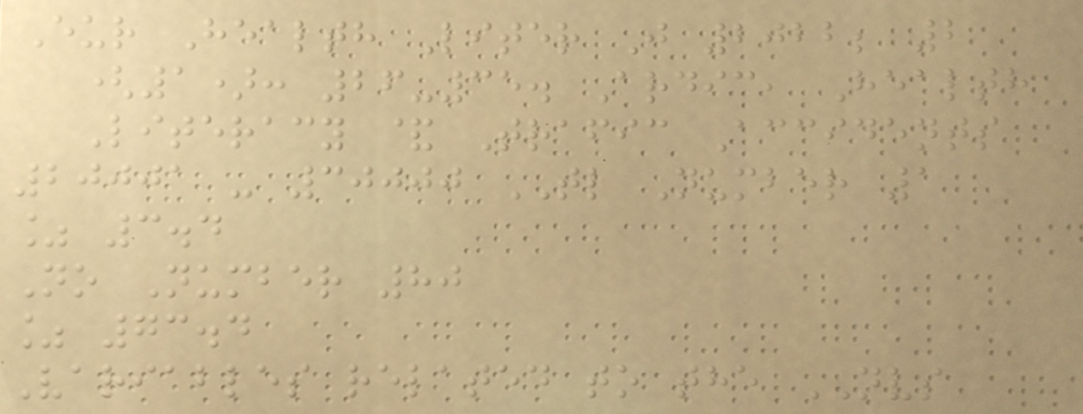Eur Health Liter J 2022; 2
(1): 26-35. Ardic, Health
Literacy & Trafic Accidents
20001 - 30000 TL Number 1
% 3.4
No Number 80
% 73.4
Variables related to the NVS
